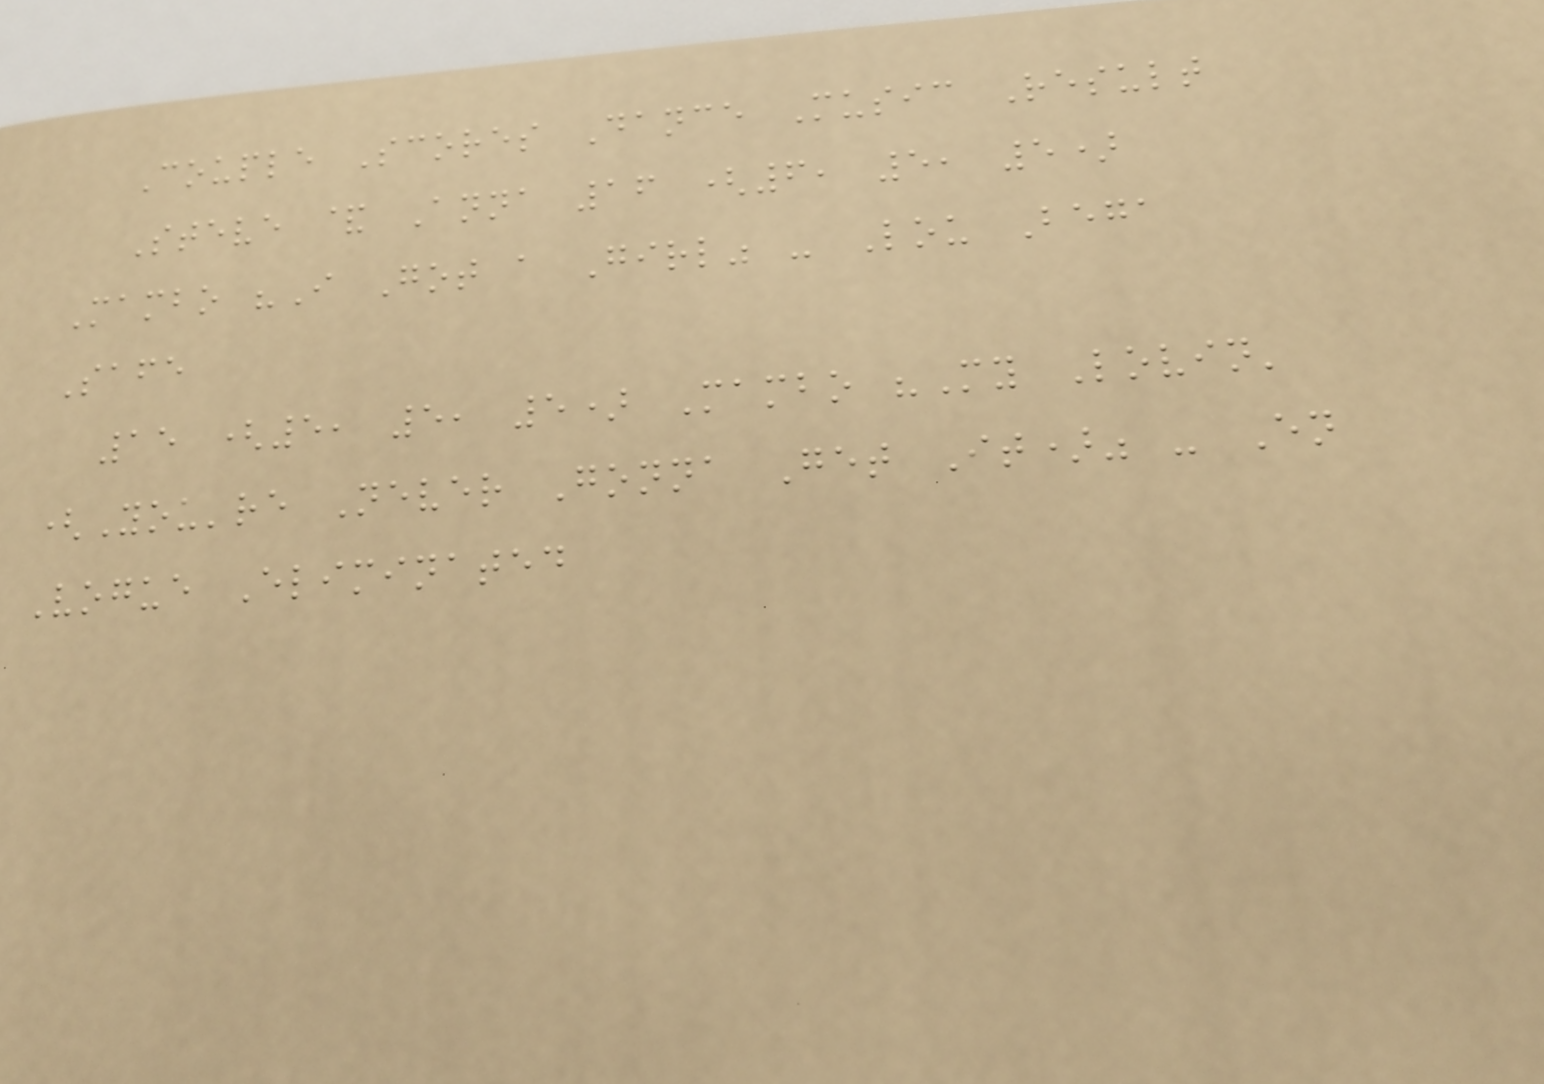Couple Scores Dance Music Result
Steve & Anna 16 (6, 5, 5)
Mambo "I Got a Girl" - Lou Bega
Safe
15 (5, 5, 5) Mambo "My Lovin'
(You're Never Gonna Get It)" - En
Vogue Eliminated
